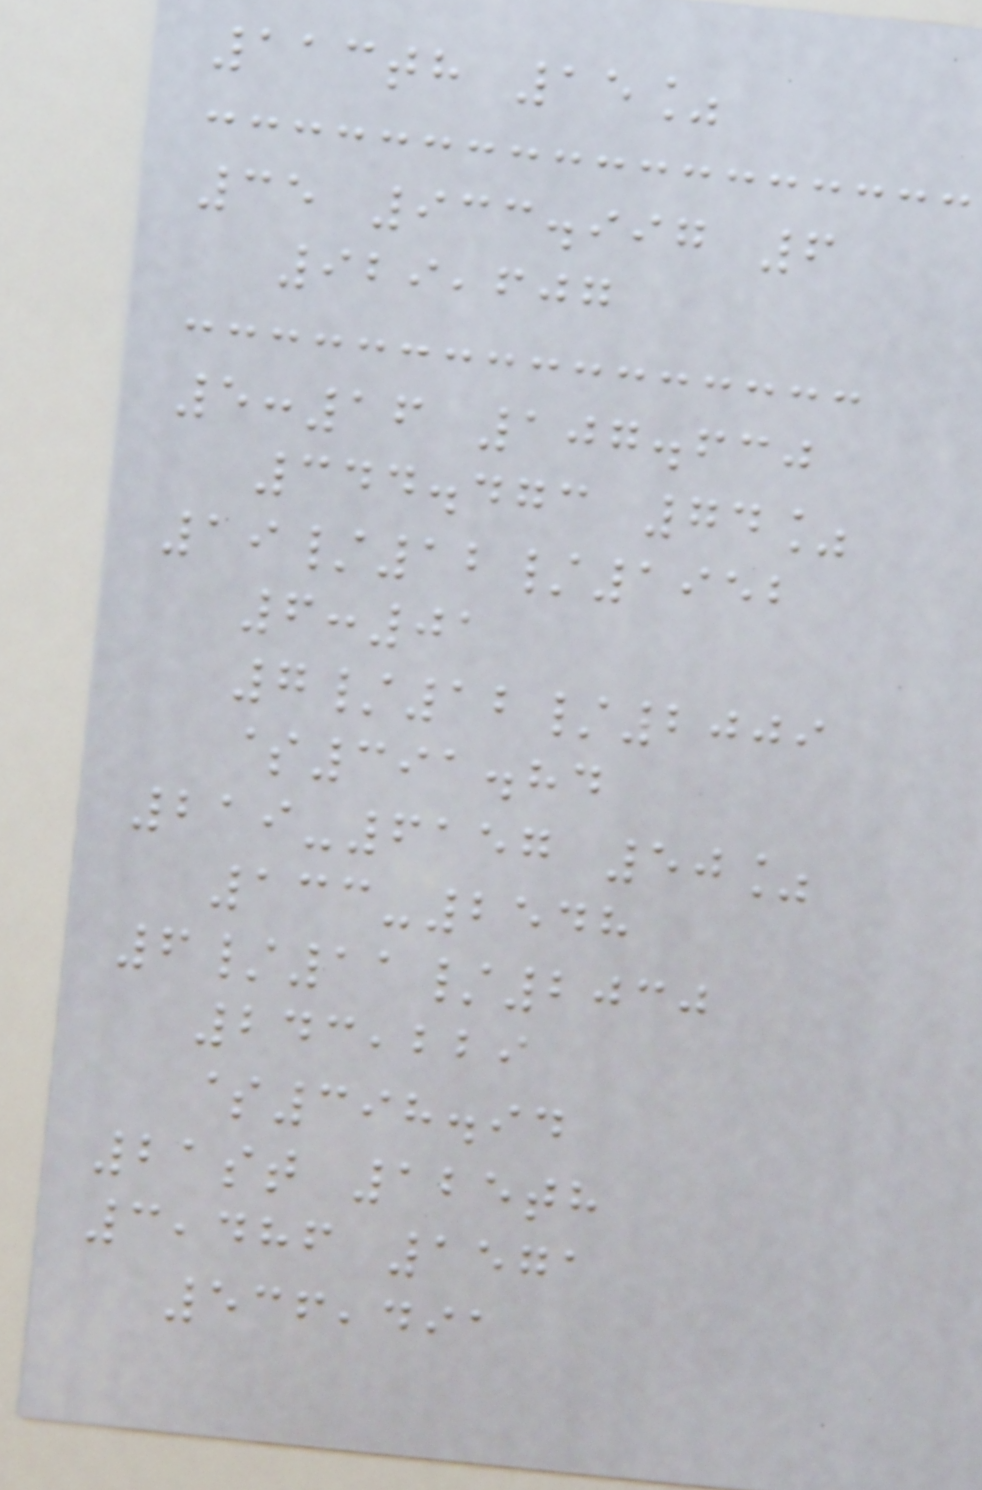113th 15%
35 933.997 6
929,607
5:16 107.630
344.473 74%
19/12/1952
6:01
7/12/2009
$391.84
219-6157 50%
133-2548
6/11/2030
243,229
$398.94
21st 125th
3,486 1571
536,491
